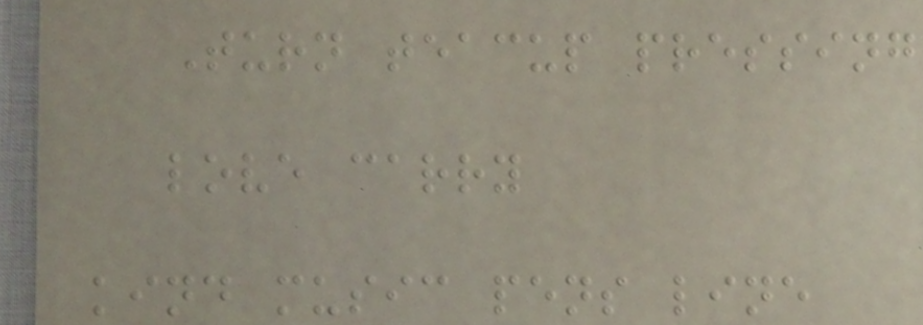Turn teacup pressing
love carry
kind music pens line
